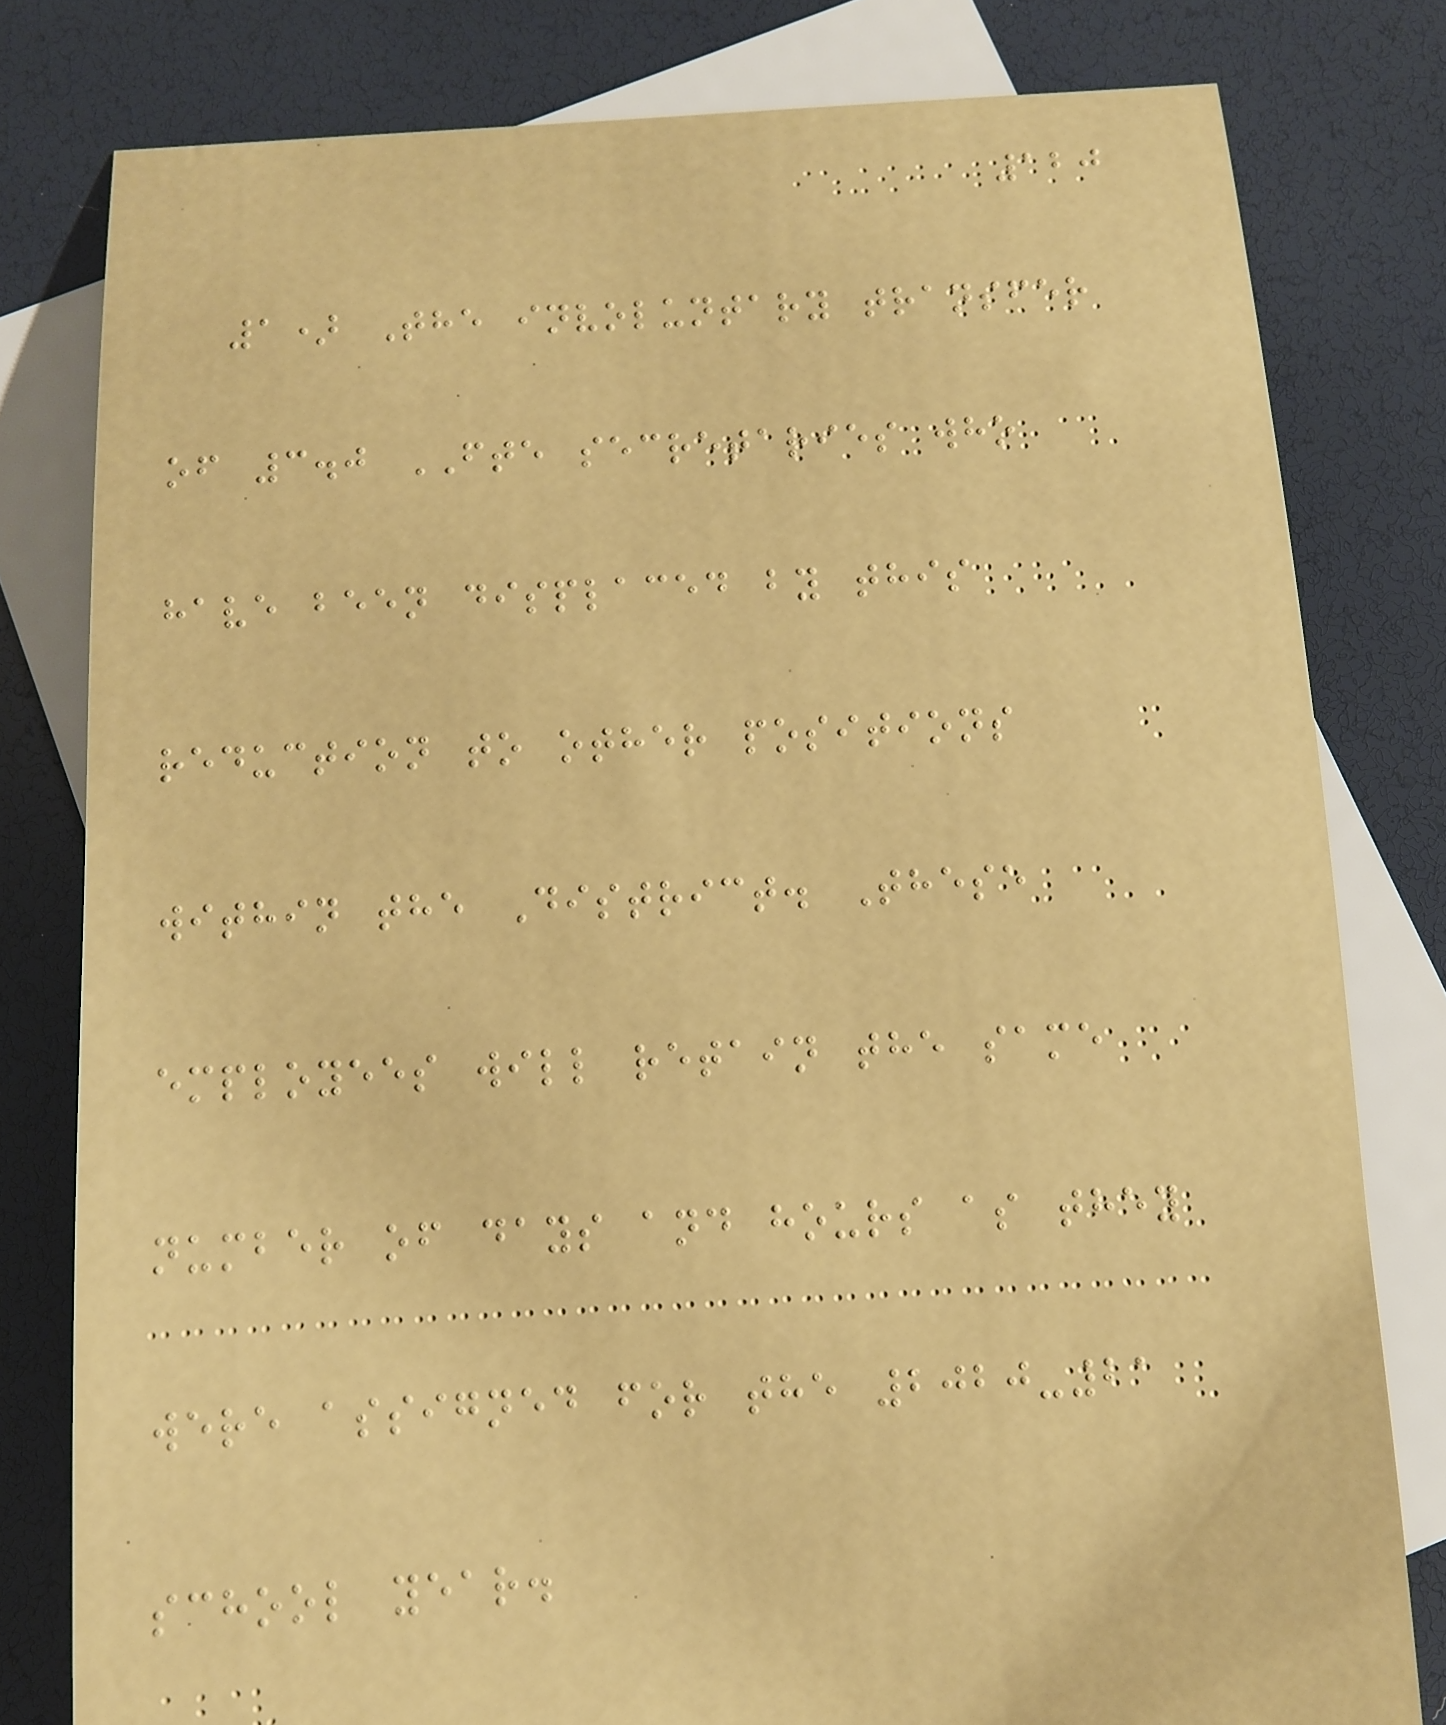120
1) The involuntary transfer
of 3.0 FTE secretaries who
have been displaced by this
reduction to other positions
within the District. These
employees will retain the same
number of days and hours as they
were assigned for the 2020-21
school year.
